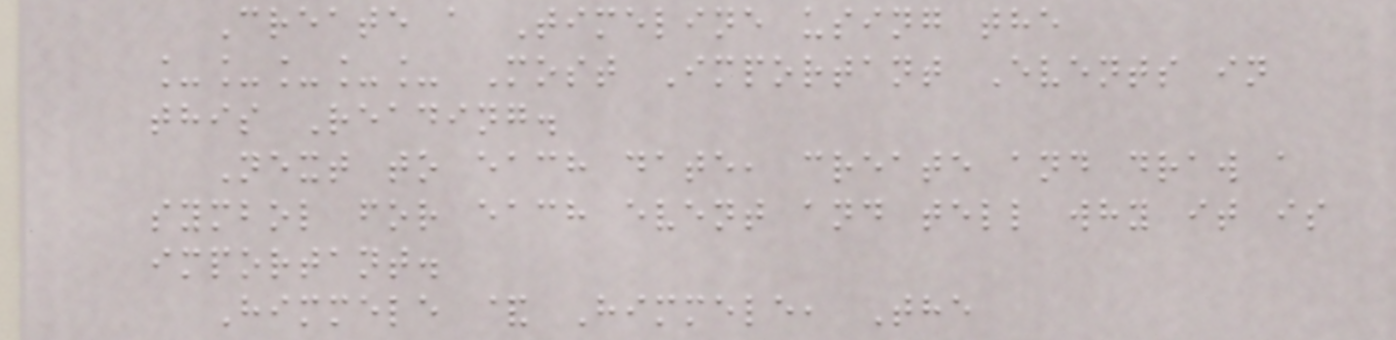Create a Timeline using the
_____ Most Important Events in
this Reading.
Next to each date, create and draw a
symbol for each event and tell why it is
important.
Himmele & Himmele, The
